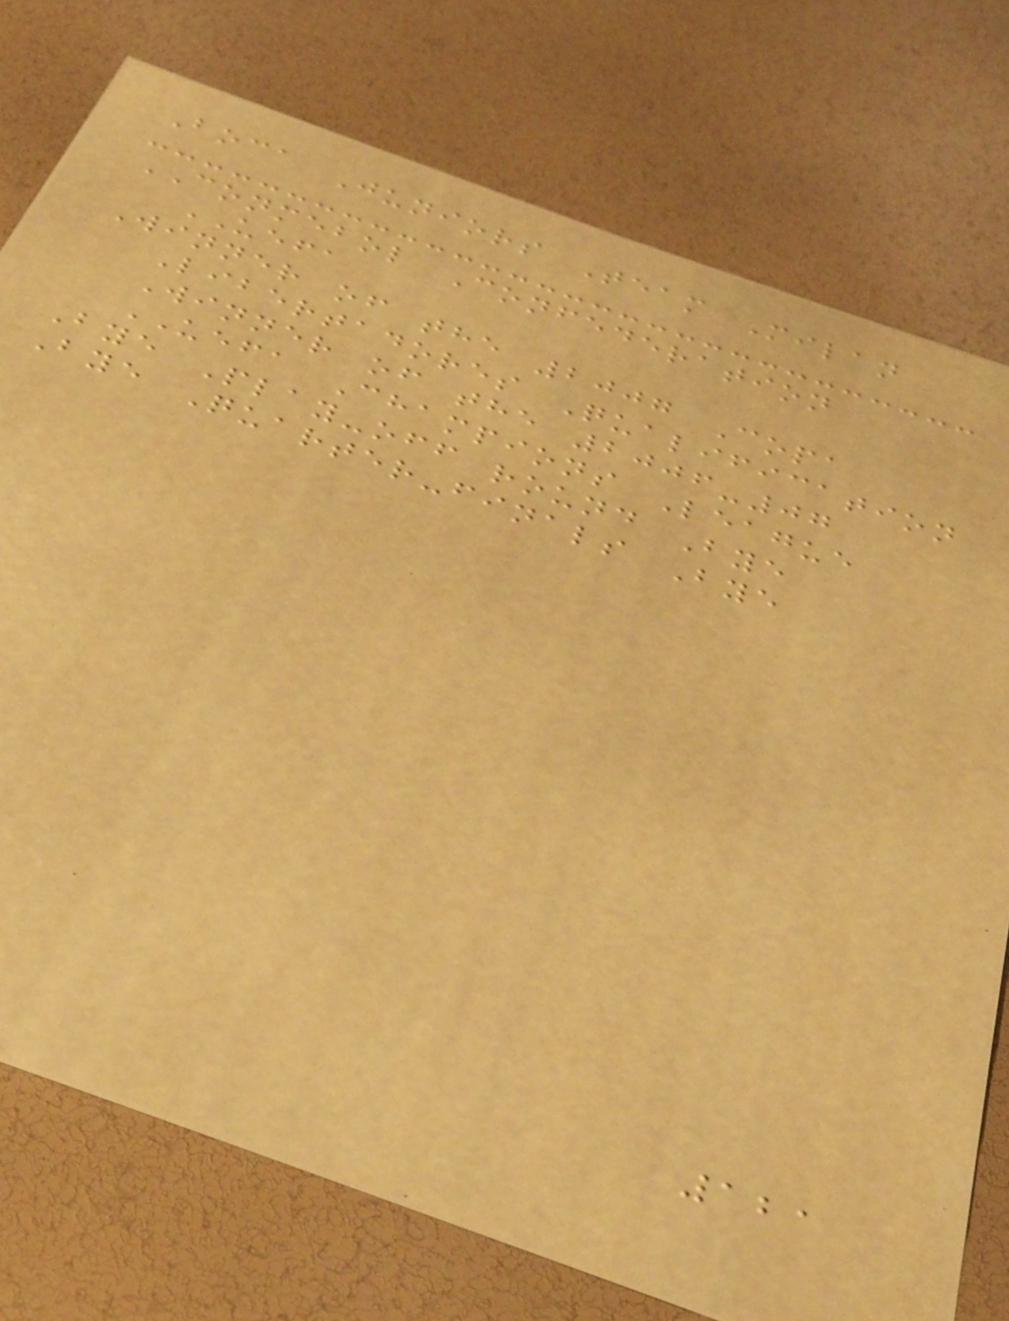Boca Juniors Team Milan
CONMEBOL Confederation
UEFA
Winner of the 2007 Copa
Libertadores Qualification
Winner of the 2006-07
UEFA Champions League
Bye Play-off round Bye
Bye Quarter-finals Bye
121
